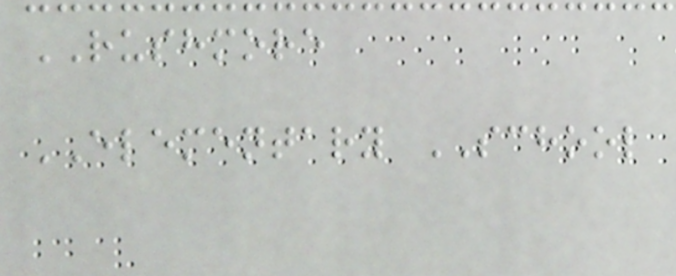RUSHMORE
ELEMENTARY SCHOOL
